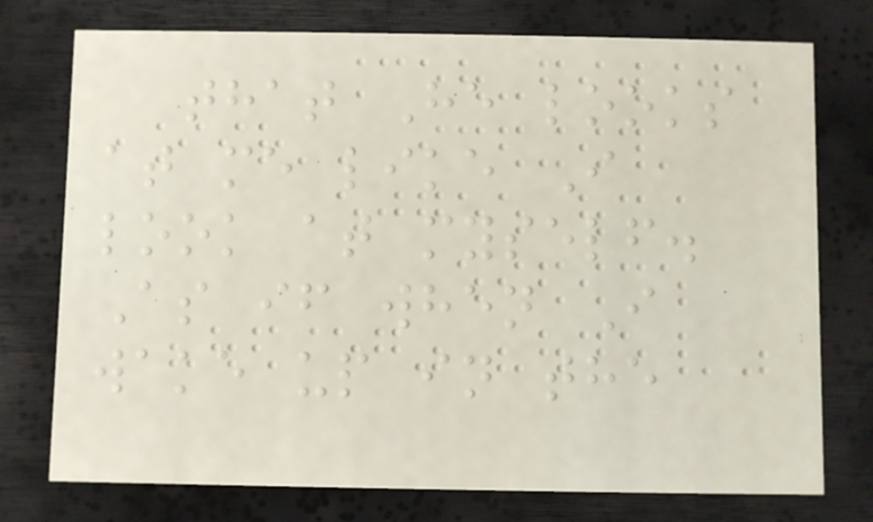that He looks
at me like I
look at myself.
As if when I
wake up in the
